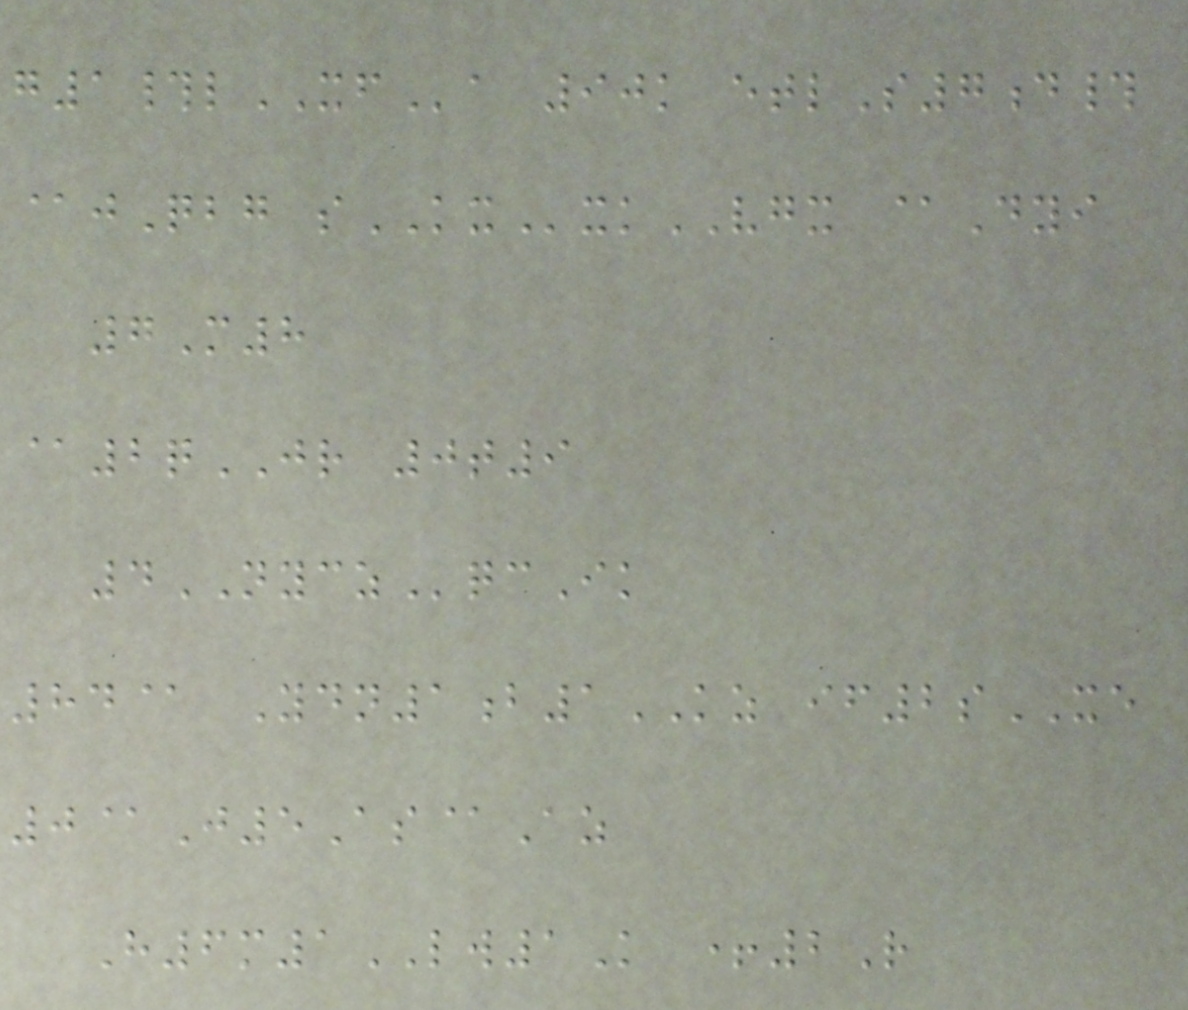g1#lXFa 90k etlS7d#
@jQbg sKXxkVGX @Dyi
7M8
@2qJR 0t9
4NYCZqcIk
84@ Ydn1b1KZ if2sXE
0@J5As@Az
H6m1LW1K +2R
